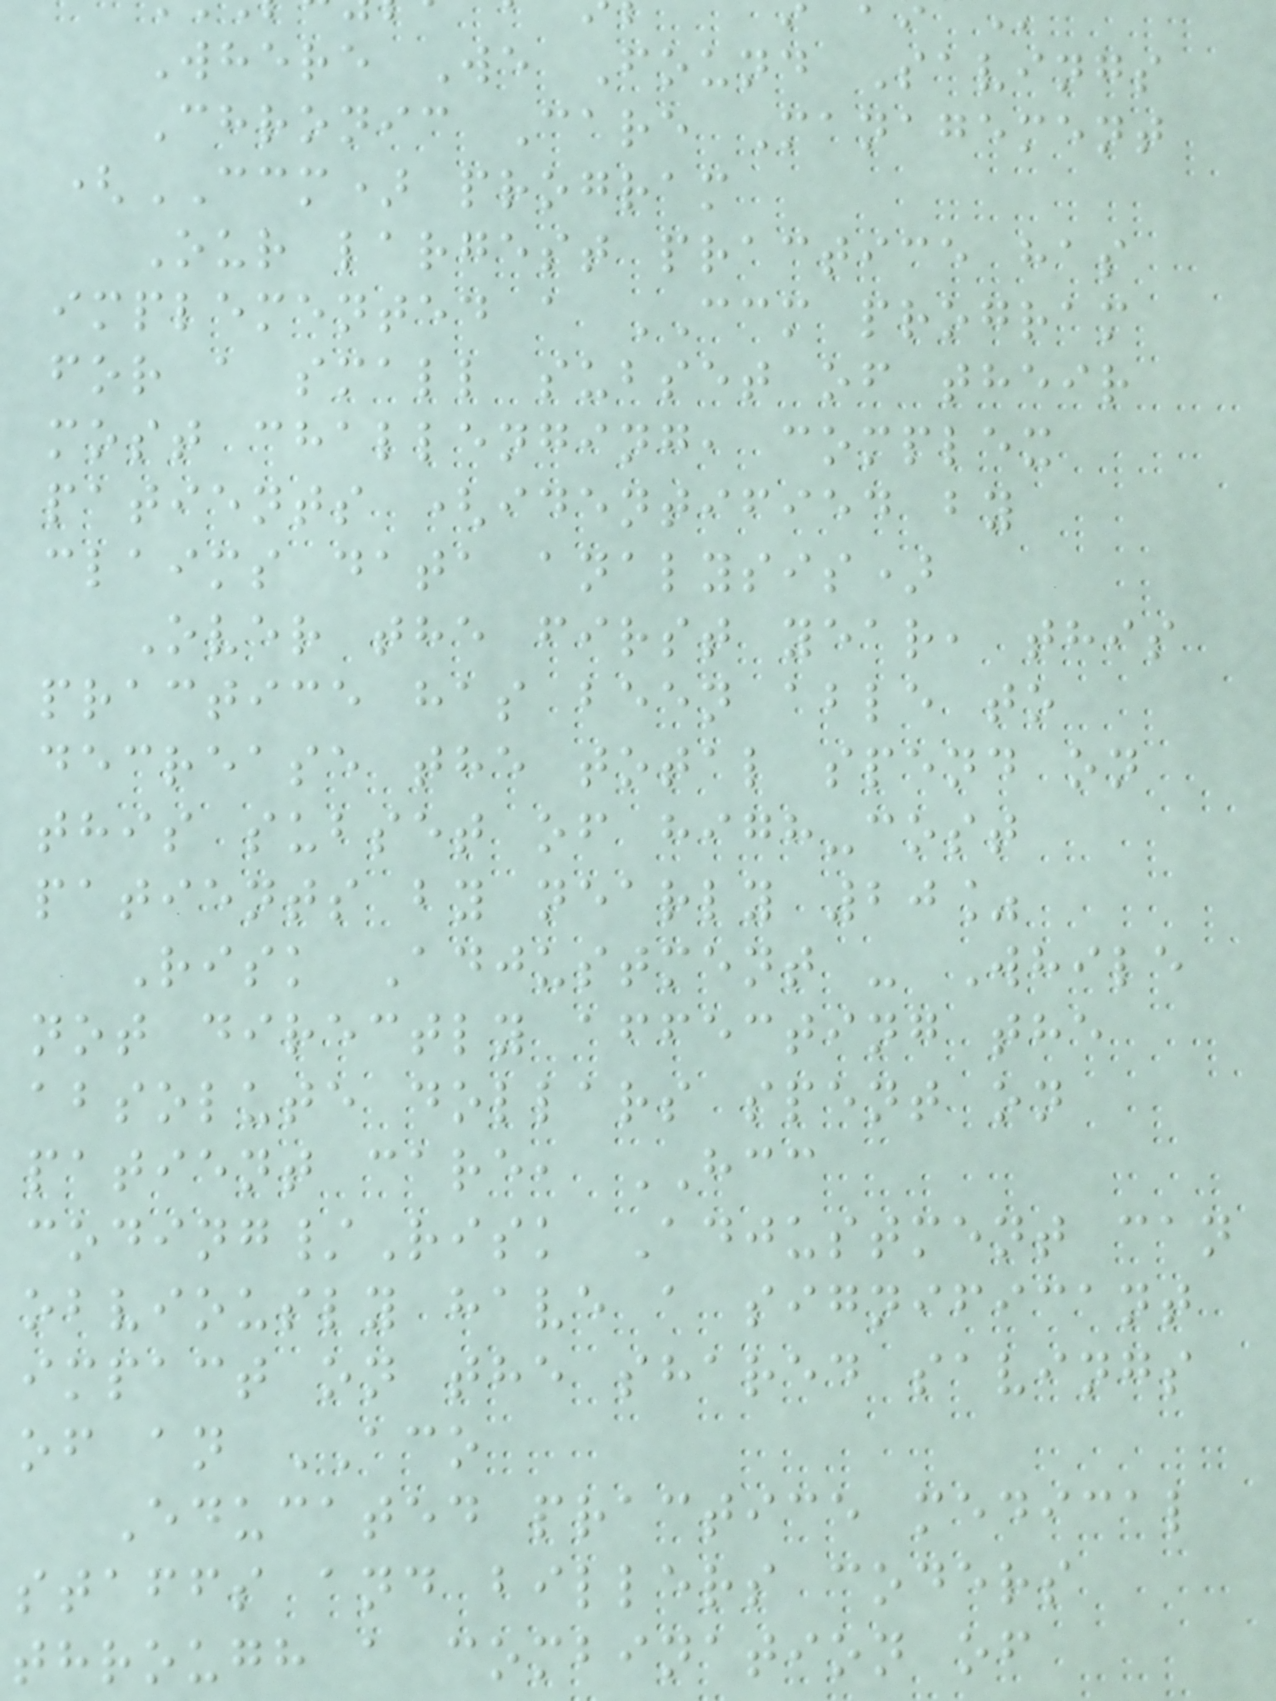Where We Found Savings
Chronic Care Management
(CCM) program
Our largest practice has
implemented a CCM program
for a small subset of their
most challenging, complex
patients (identified by
claims data analysis)
Over the first year, this
practice has been able to
decrease the total spend on
this subset of high-cost
patients by nearly 20%
Risk Adjustment - While
not directly affecting the
absolute dollars spent on
patient care, HCC
coding/Risk Adjustment can
obviously have a significant
impact on the shared savings
of an ACO
Educated practice medical
staffs and billers coders
through a combination of
